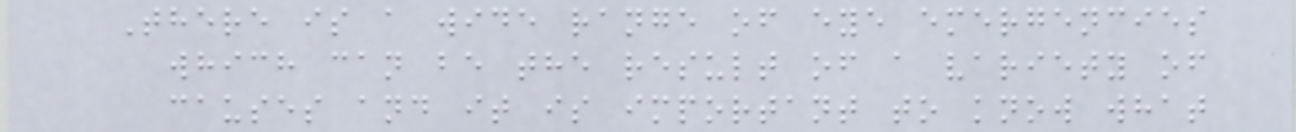There is a wide range of eye emergencies
which can be the result of a variety of
causes and it is important to know what
